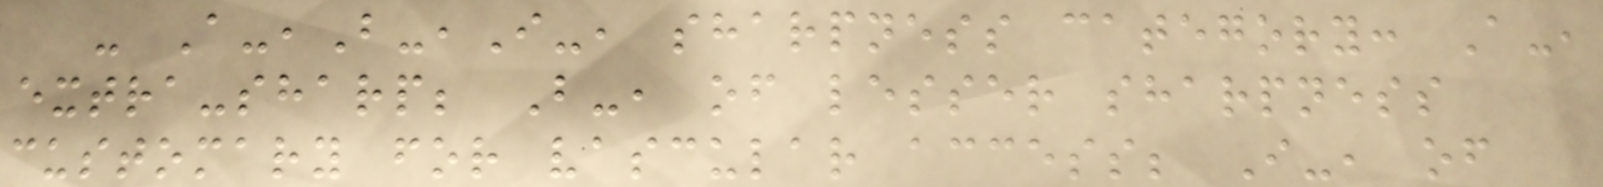- A-,B-,I-, sharpness category: A-,
extra-sharp; B-, of lesser sharpness
customary for vascular access; I-, of
